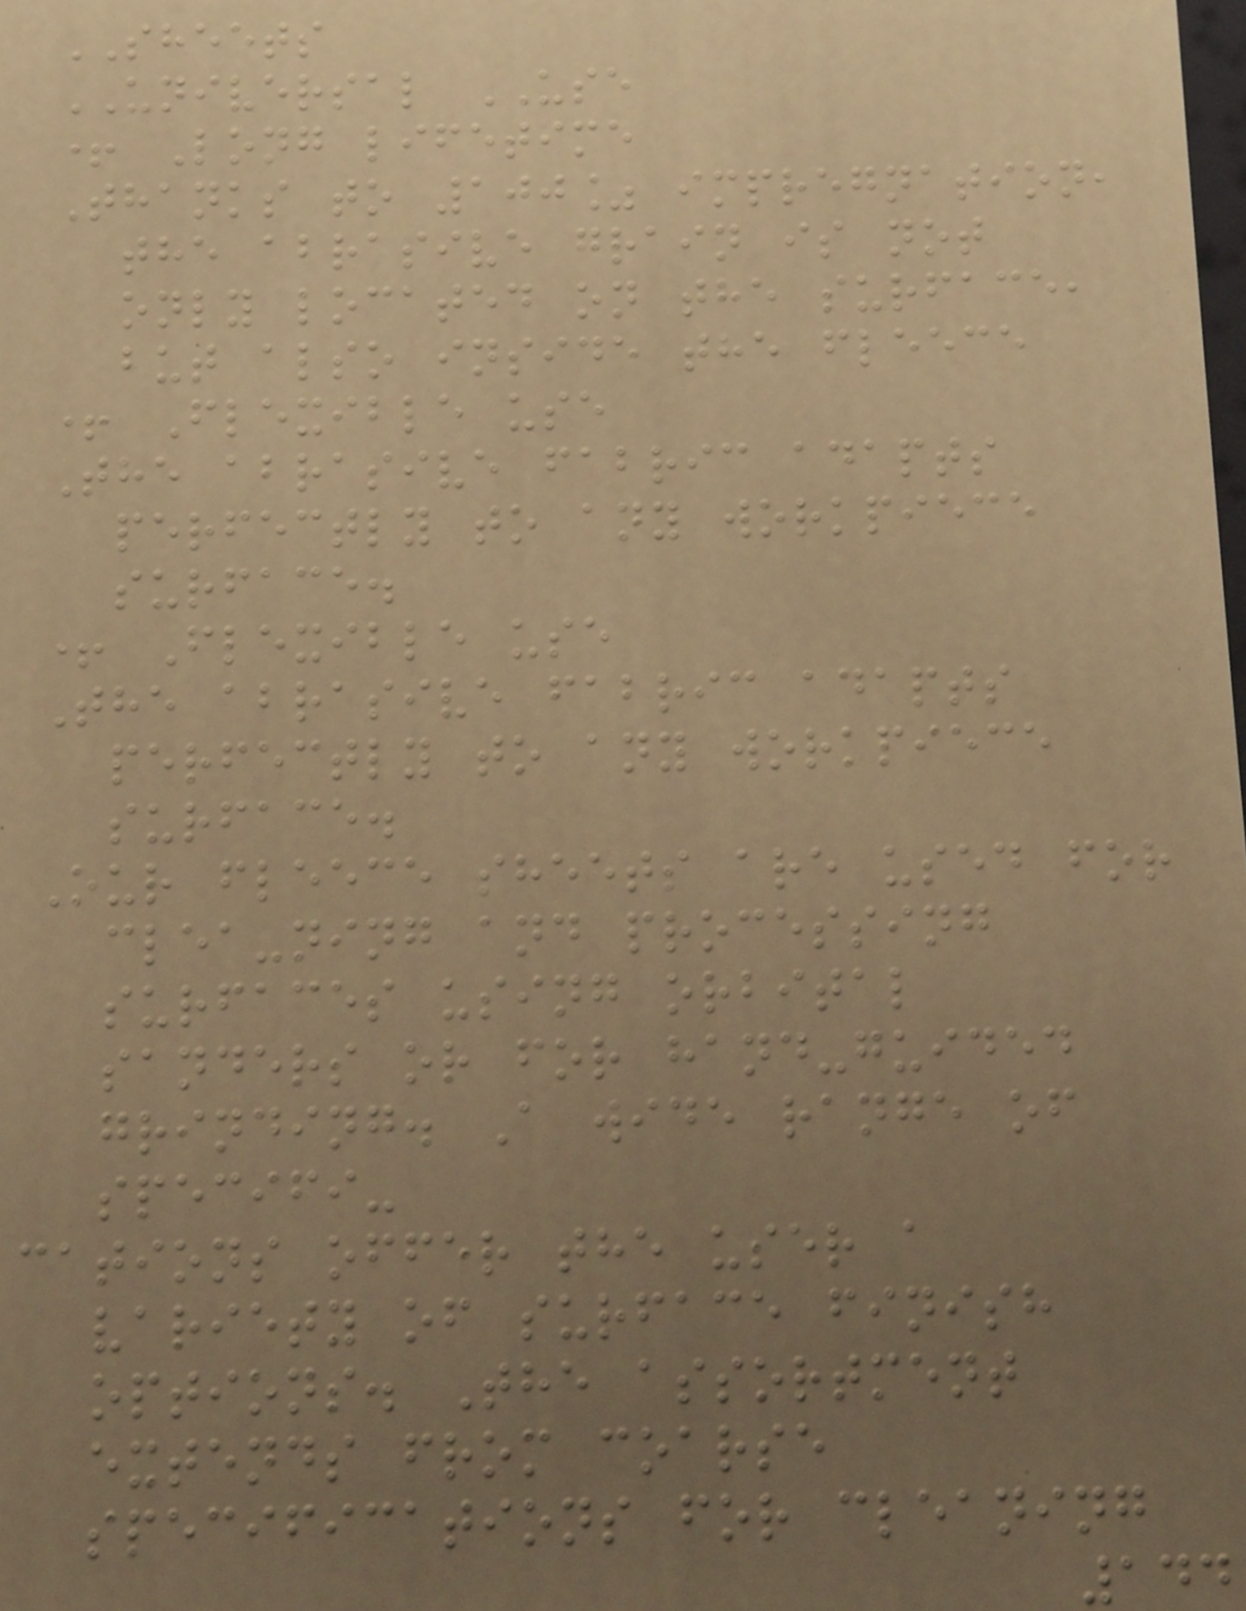SHEETS
UNIVERSAL USE
+ Long lifetime
Thanks to 100% impregnation,
the abrasive grain is not
only located on the surface,
but also inside the fleece
+ Flexible use
The abrasive fabric adapts
perfectly to any workpiece
surface.
+ Flexible use
The abrasive fabric adapts
perfectly to any workpiece
surface.
Our fleece sheets are used for
clea-ning and processing
surfaces using orbital
sanders or for hand-guided
grinding. A wide range of
specifi-
cations offer the user a
variety of surface finish
options. The assortment
extends from coarse
specifications for cleaning
144
